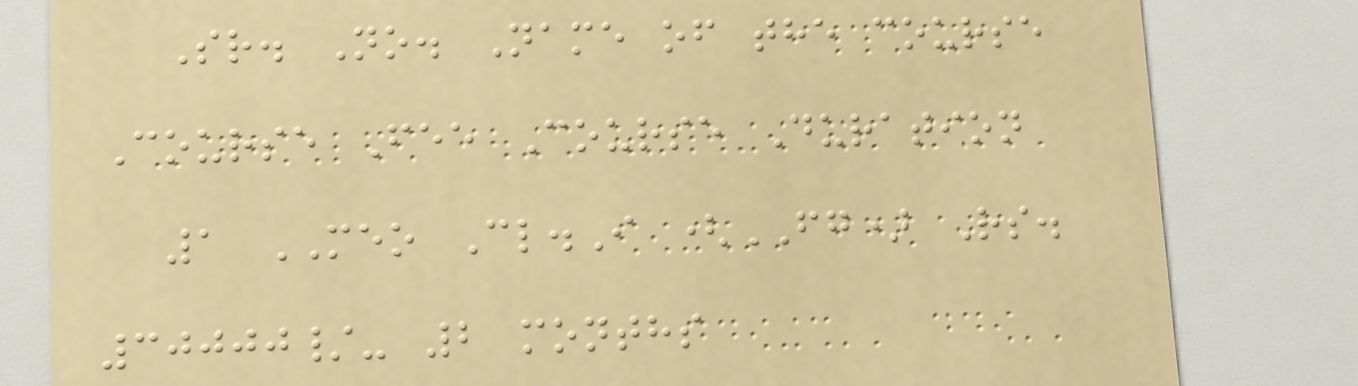Sr. No. Name of the course
Course Fee Course Duration
1 MEO Cl.I (FG) Rs.
30000/- 2 months
